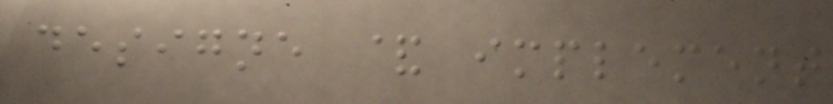designe & implement
